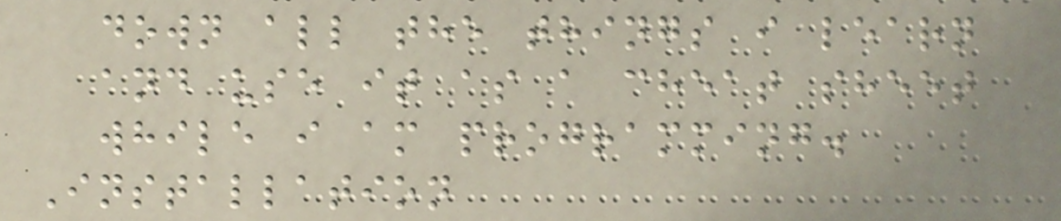down all the things i learn
and use it as a cheat sheet
while i am programming.
Installation
